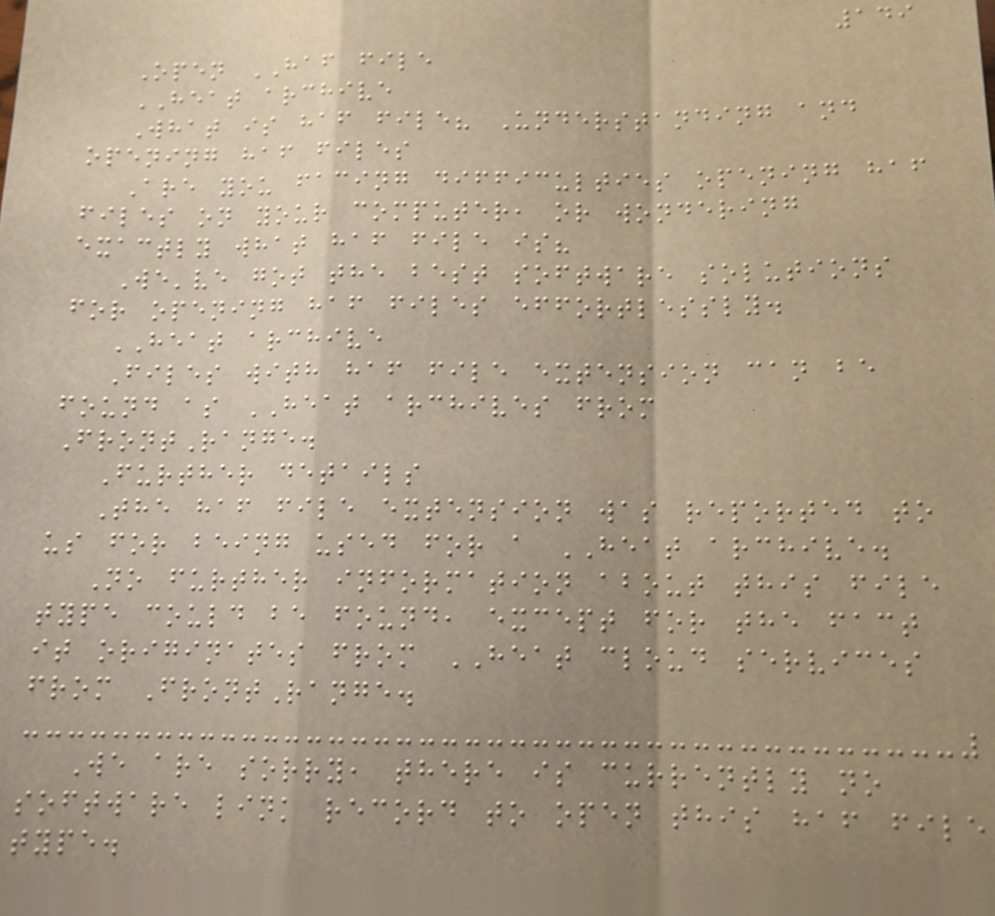149
Open HAF file
HEAT archive
What is haf file? Understanding and
opening haf files
Are you facing difficulties opening haf
files on your computer, or wondering
exactly what haf file is?
We've got the best software solutions
for opening haf files effortlessly.
HEAT archive
Files with haf file extension can be
found as HEAT archives from
FrontRange.
Further details
The haf file extension was reported to
us for being used for a HEAT archive.
No further information about this file
type could be found, except for the fact
it originates from HEAT cloud services
from FrontRange.
We are sorry, there is currently no
software link record to open this haf file
type.
